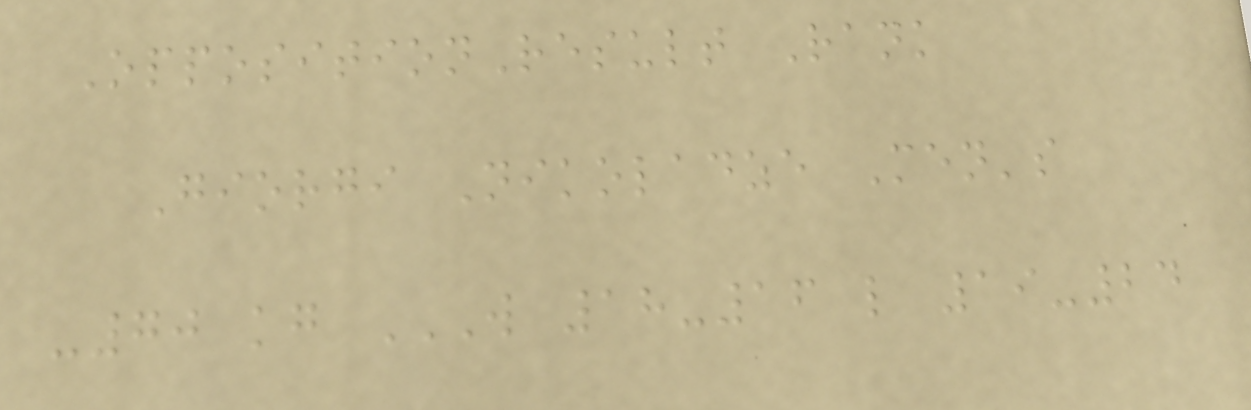OppositionResult Rank
Giorgi Nikoladze Men's
-70 kg W 18-16 L 19-24
